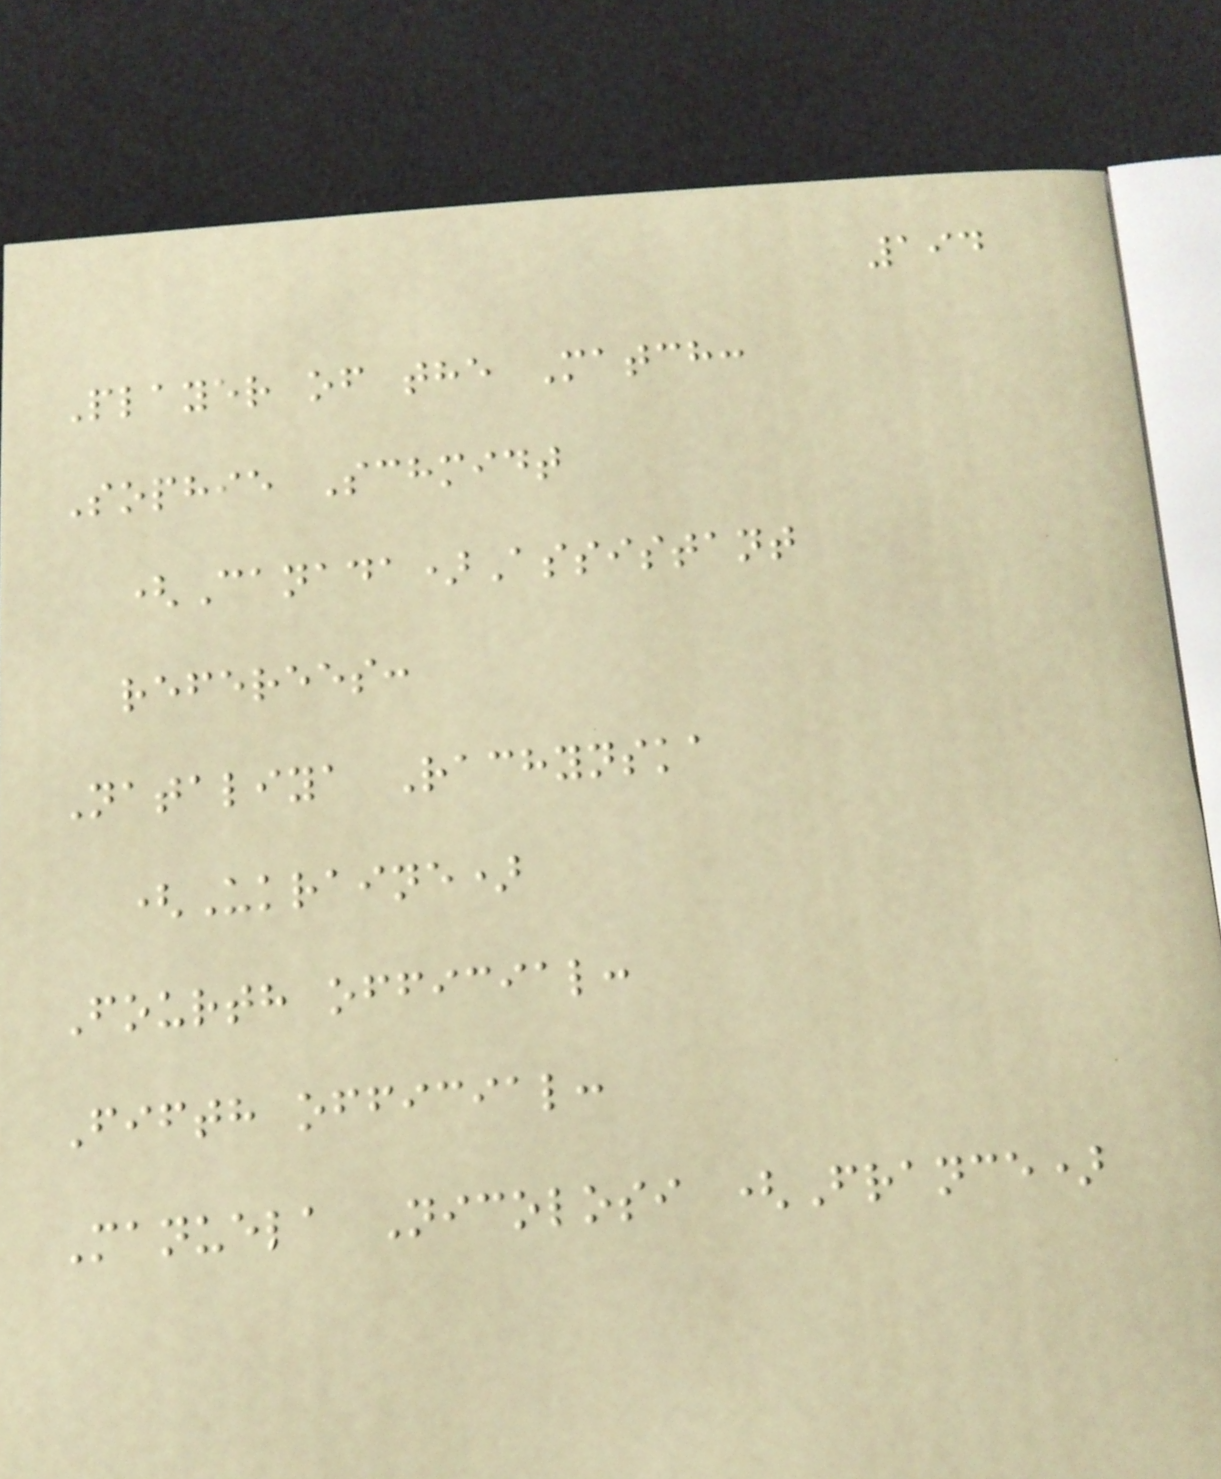194
Player of the Match:
Sophie Schmidt
(Canada)Assistant
referees:
Nataliya Rachynska
(Ukraine)
Fourth official:
Fifth official:
Manuela Nicolosi (France)
